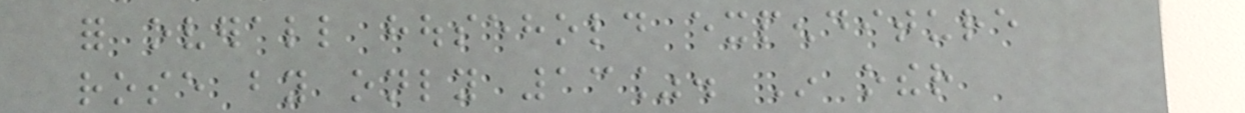for overall household expenditure
rose by only 13%. In other
